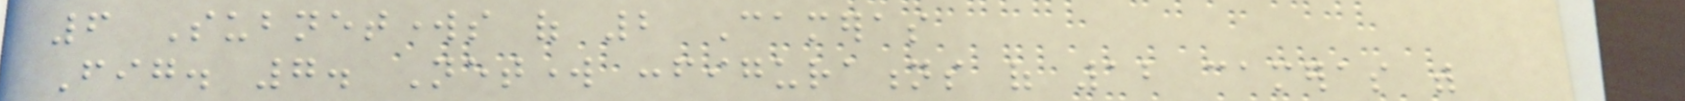6 Subnetworks of 2 Cameras
Fig. 7. Network configurations of 12 cameras with
